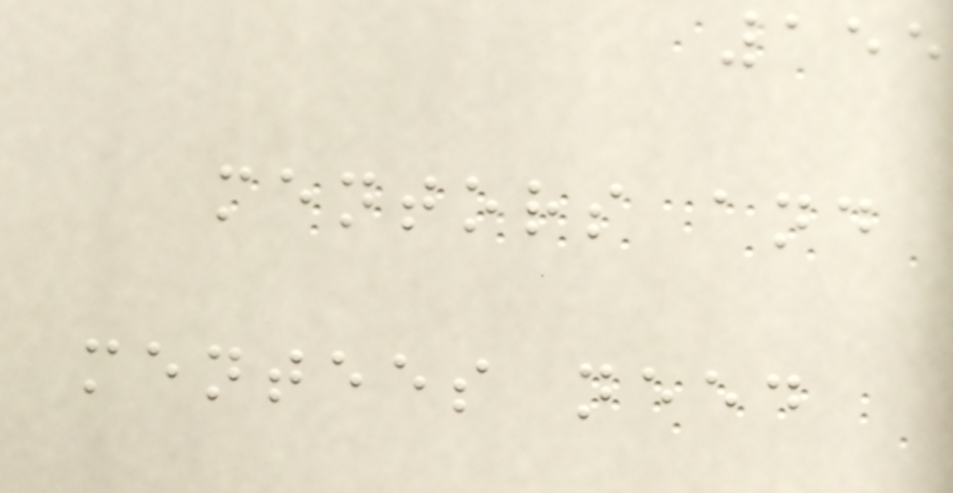155
mentors and
mentees need
